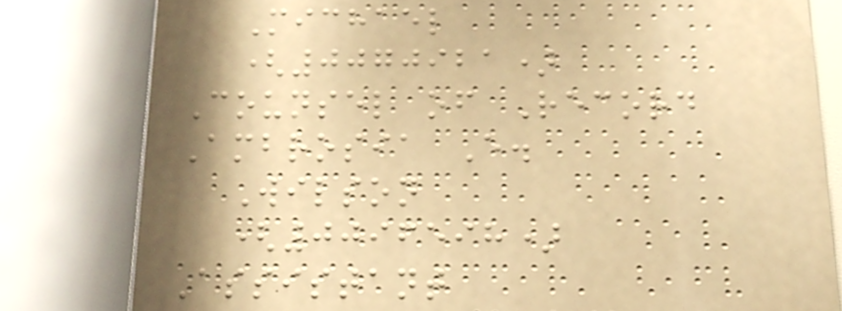Michael
(0070921)
Counsel of Record
Ambrosia E.
Wilson
(0096598)
Assistant
